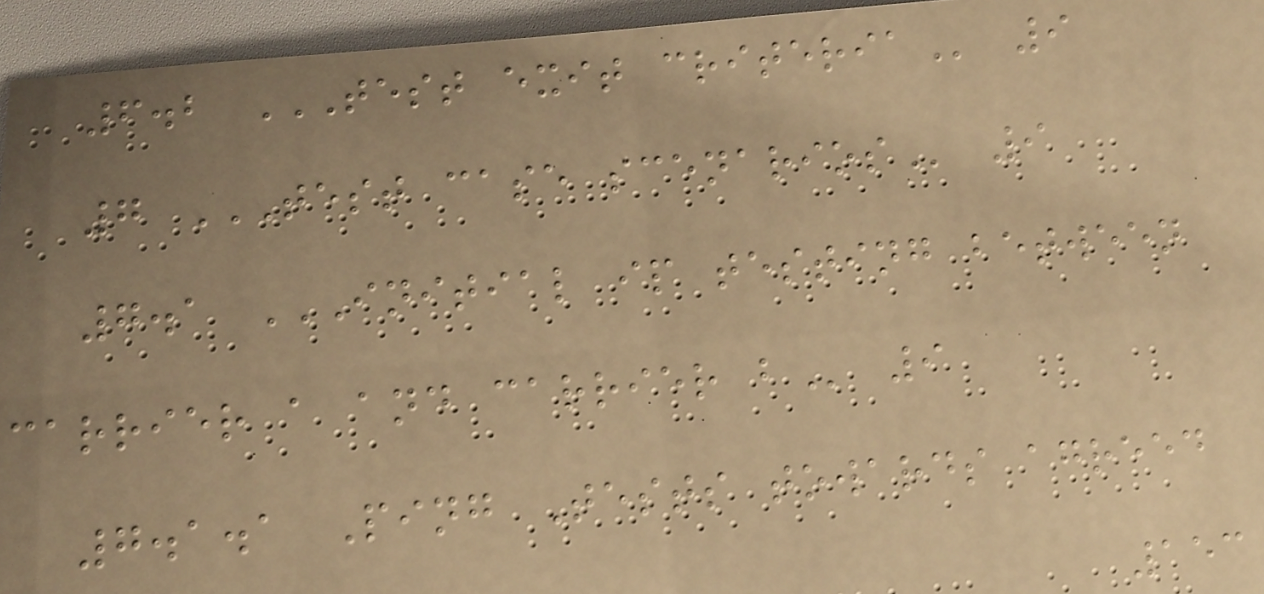6.2 TEST EXIT CRITERIA 9
7 TEST CASE SCENARIOS 9
7.1 INITIAL IP TESTING BETWEEN
CARRIER A AND CARRIER B 9
7.1.1 Ping Tests towards agreed
153
